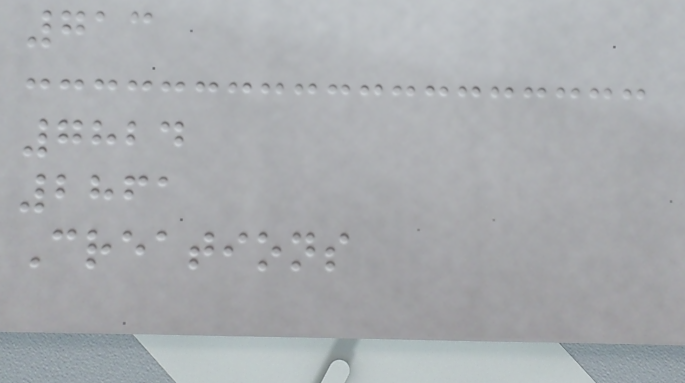713
7824
2861
Creations
